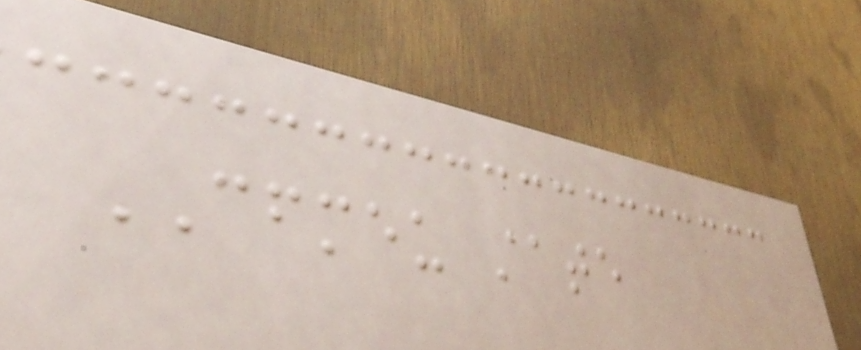CFMEU state
